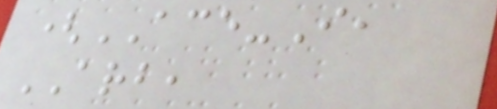(ACE-I,
ARB,
